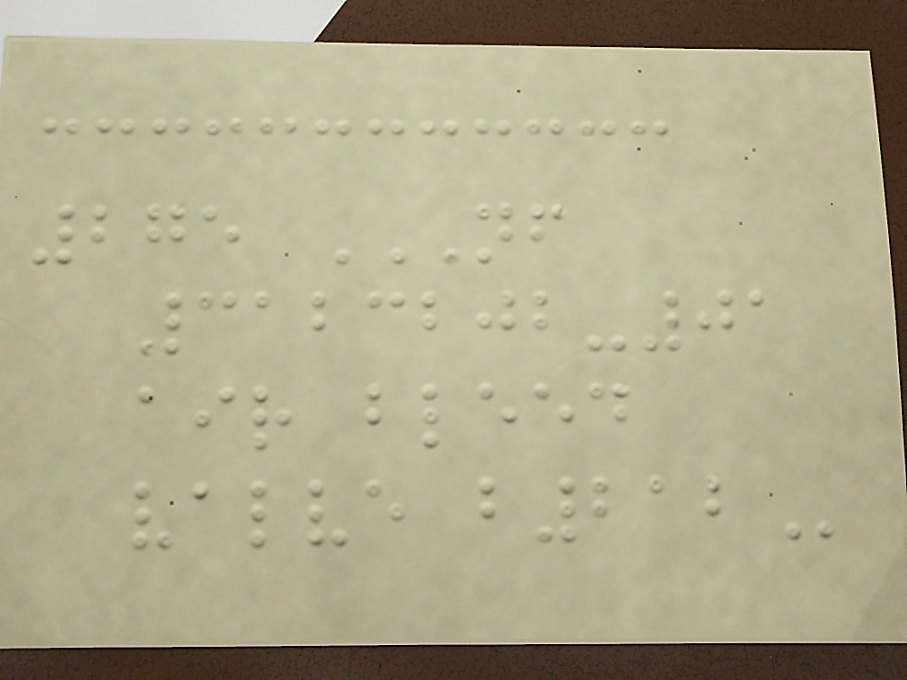275 NF
3123202-01
AIR BLEED
VALVE B212
